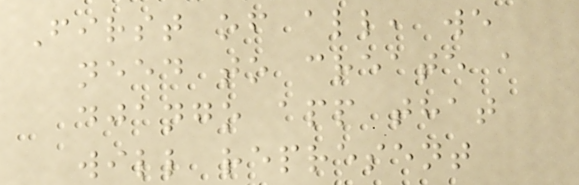First of all, we
need to create a
django app that
will represent
